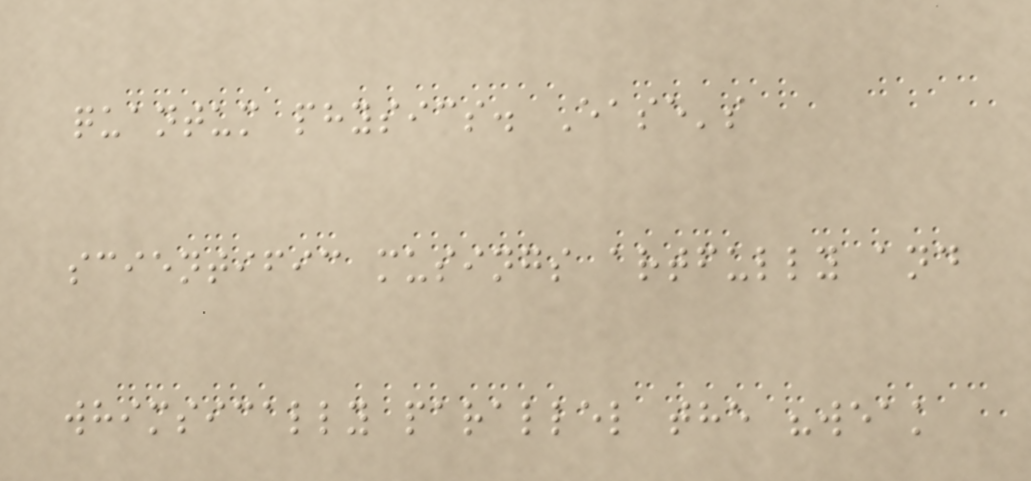quantum physics. Ease's
scientific musings artfully and
whimsically parallel the "weak
